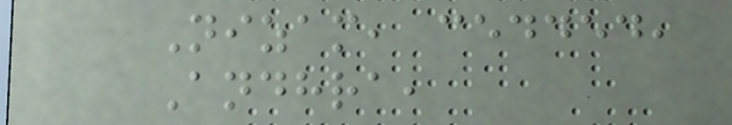Nizam, cedded,
Andhra,
